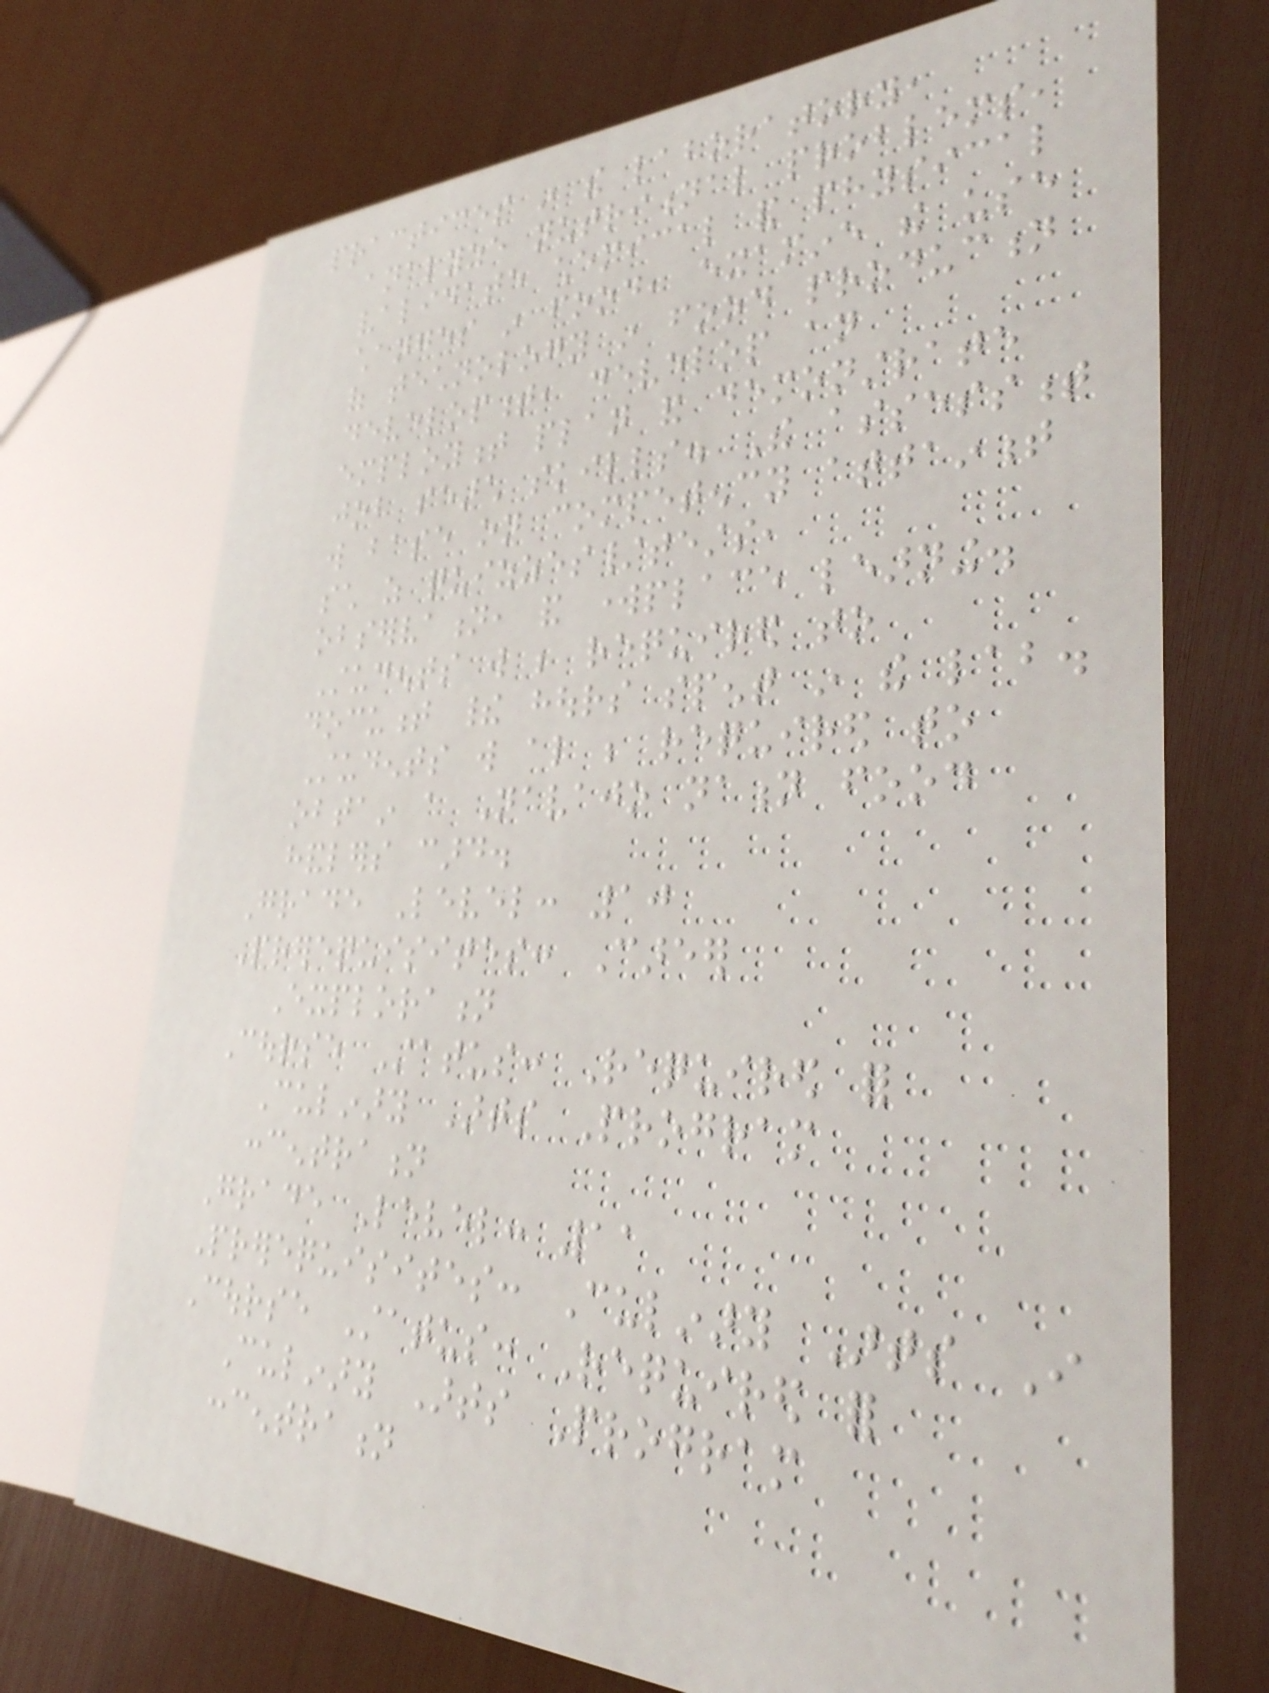practices in the laboratory,
analyze nutritional problems,
validate chemical and physical
changes in food, examine the use
of technology in food production
development, develop an
employment plan and demonstrate
job search skills. The assessment
will base on competency attainment
such as quizzes/tests,
observation, and workplace learning.
Students will be required to
document their hours spent in the lab.
Students will also be required to
obtain a Navajo nation food
handlers card.
Grade Level: 10
Prerequisites: Career
Exploration
Course Status: Required for
Culinary Arts Program
concentration
Grade Level: 11
Prerequisites: Culinary Arts I
Course Status: Required for
Culinary Arts Program
concentration
